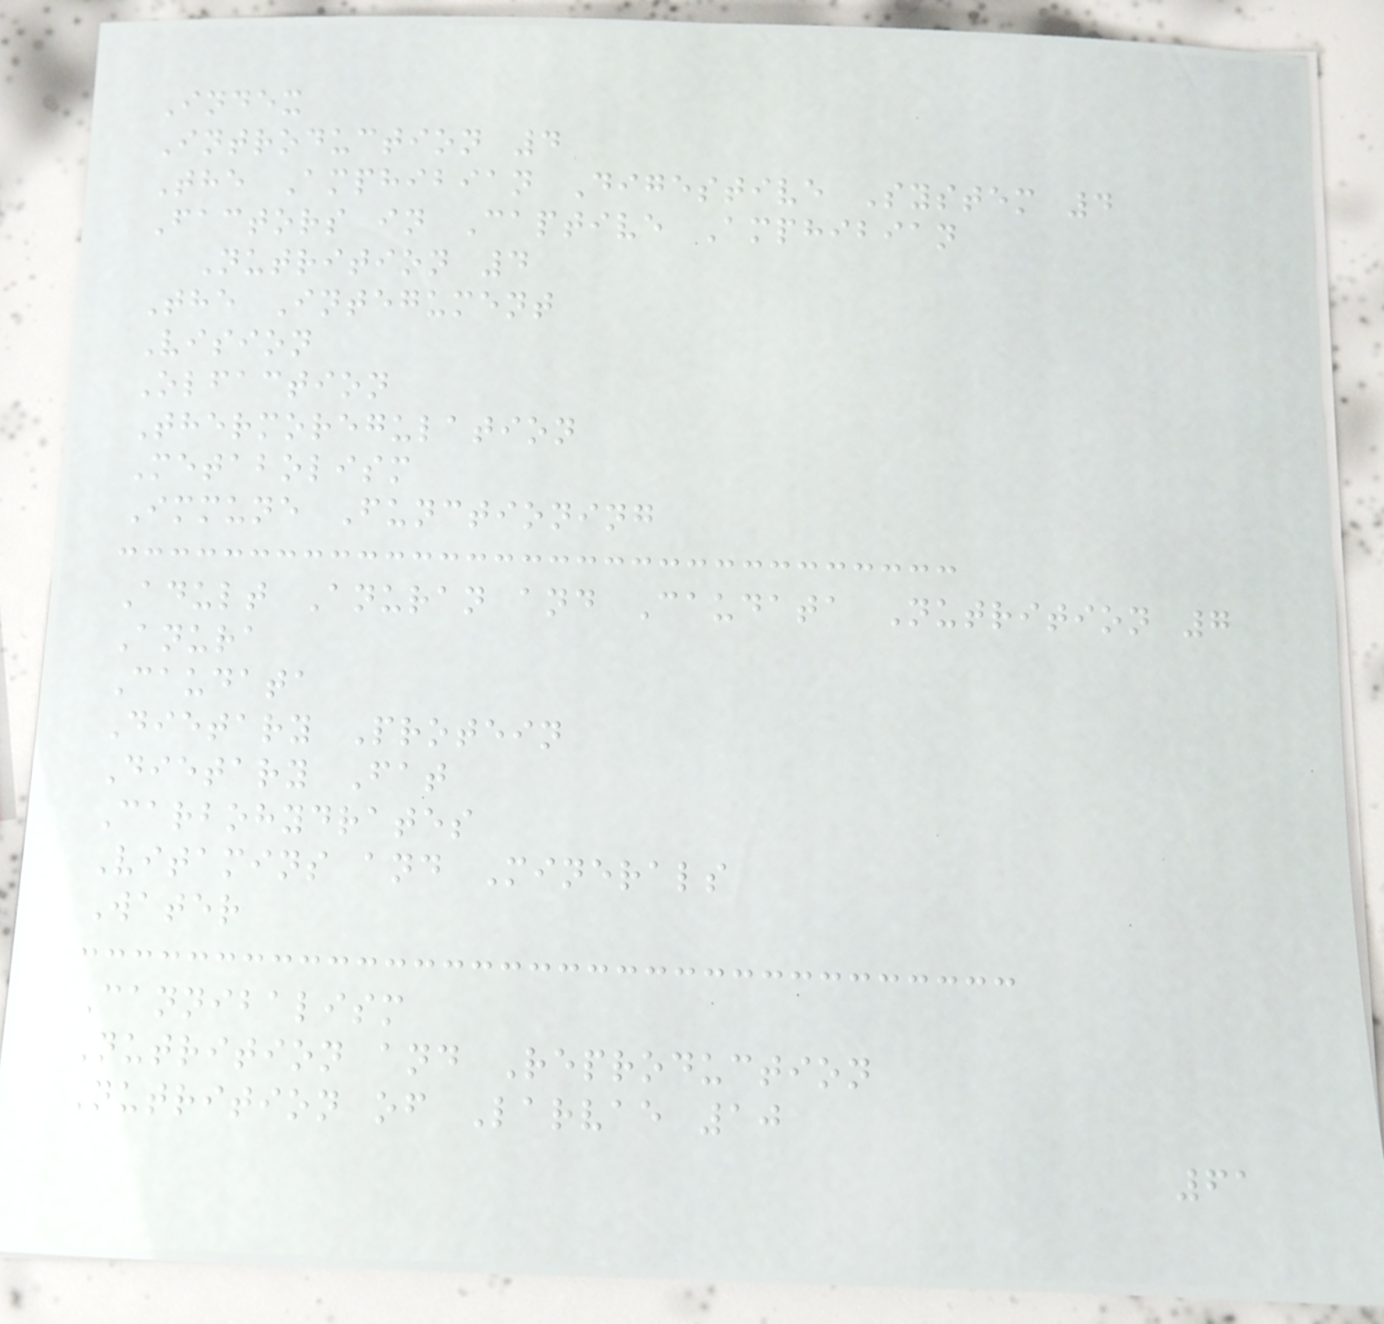Index
Introduction 4
The Amphibian Digestive System 4
Factors in Captive Amphibian
Nutrition 4
The Integument
Vision
Olfaction
Thermoregulation
Metabolism
Immune Functioning
Adult Anuran and Caudata Nutrition 7
Anura
Caudata
Dietary Protein
Dietary Fat
Carbohydrates
Vitamins and Minerals
Water
Cannibalism
Nutrition and Reproduction
Nutrition of Larvae 10
61
